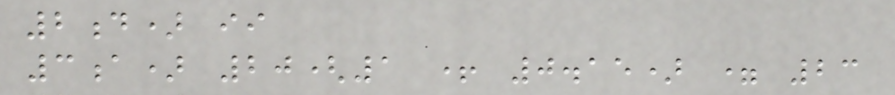2d) ii
3a) 20(1 + 0.15) = 23
